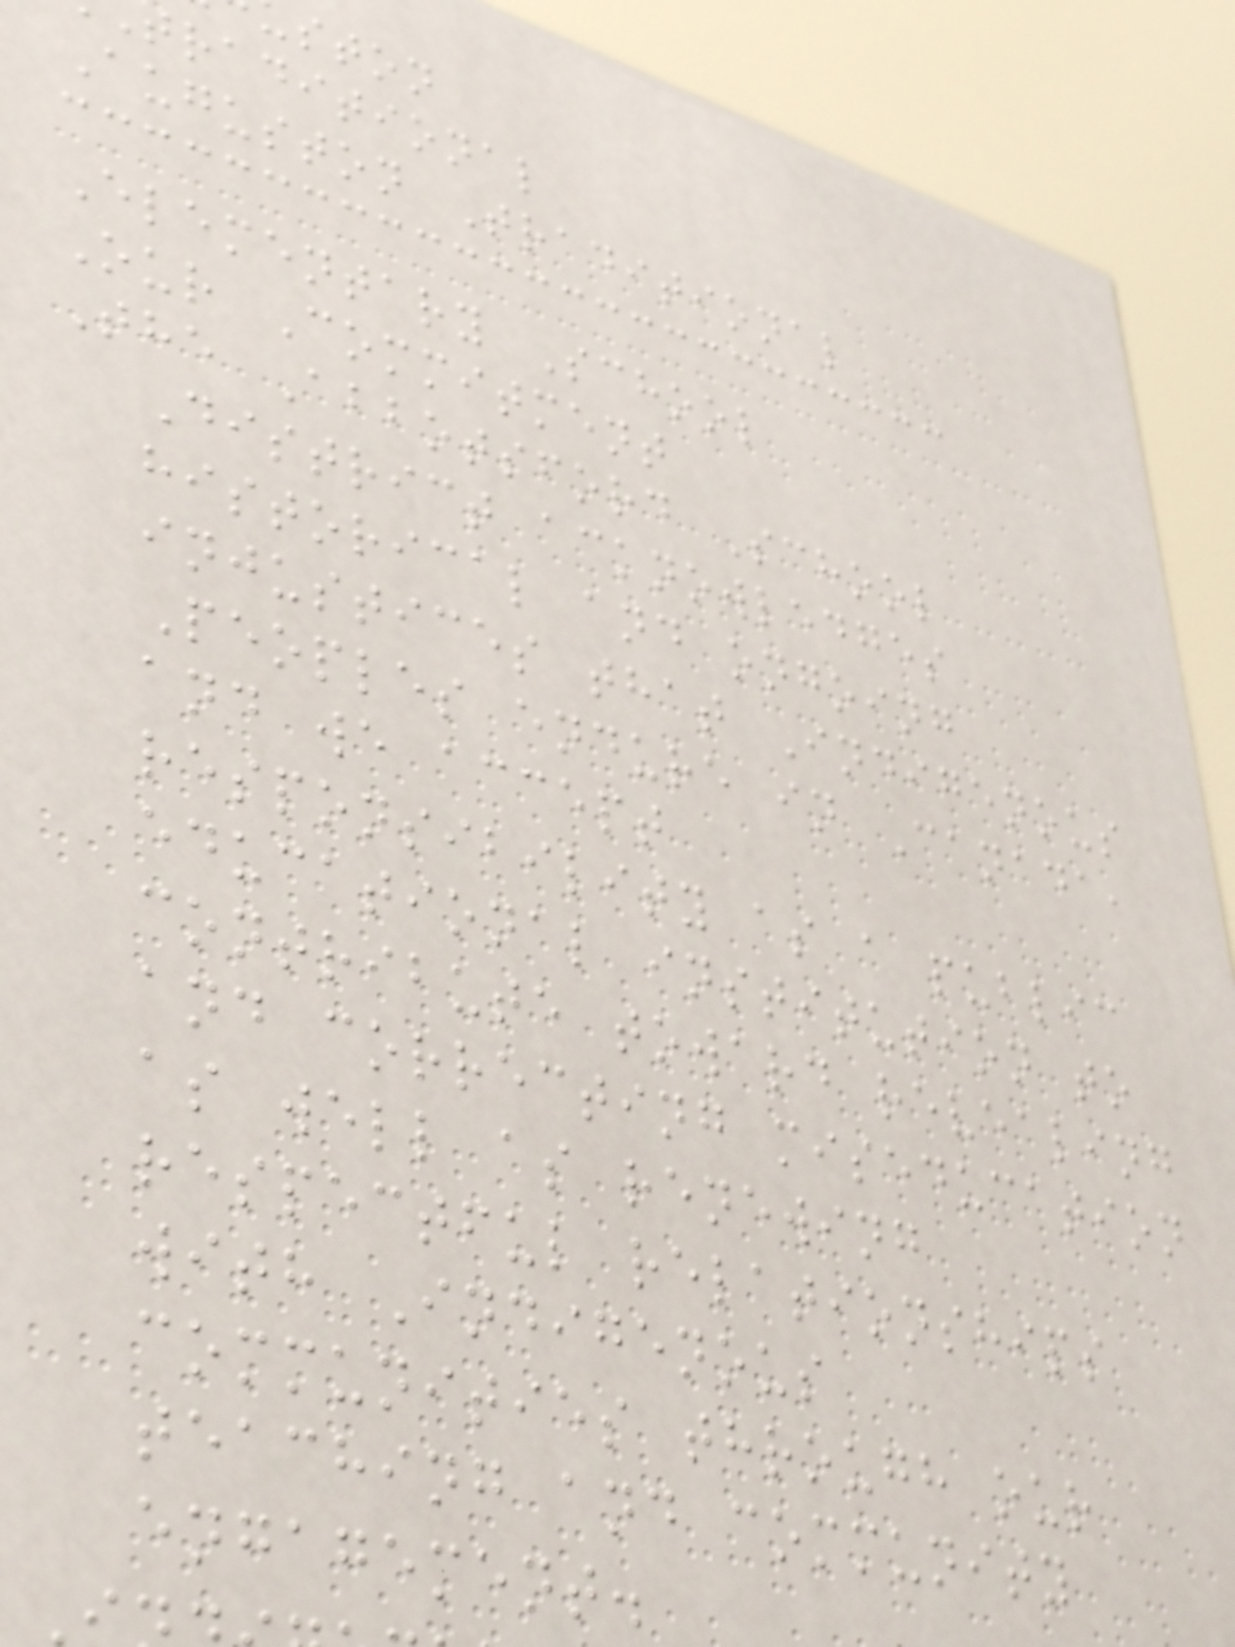ston
traditional
Auguston Traditional
Elementary School
Our Commitment
The Abbotsford School
District acknowledges
historical and ongoing
injustices that Indigenous
Peoples endure in Canada,
and we accept
responsibility as a public
educational institution to
contribute toward revealing
and correcting miseducation
as well as renewing
respectful relationships
with Indigenous
communities through our
teaching and community
engagement.
